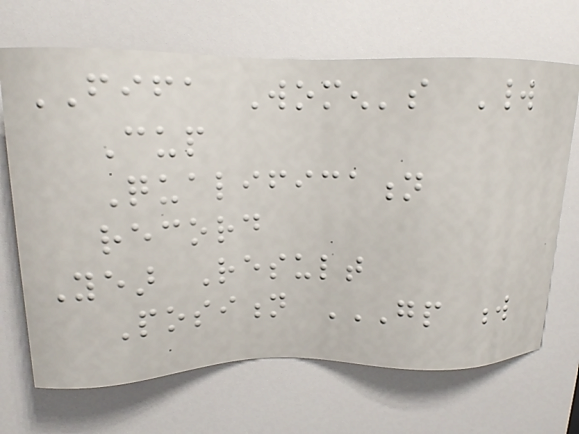FIFA Women's World
Cup
Qualification
record
Year Result
Position GP W
